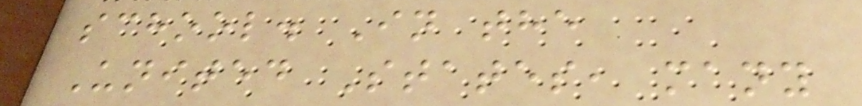school. In the
United States, many
